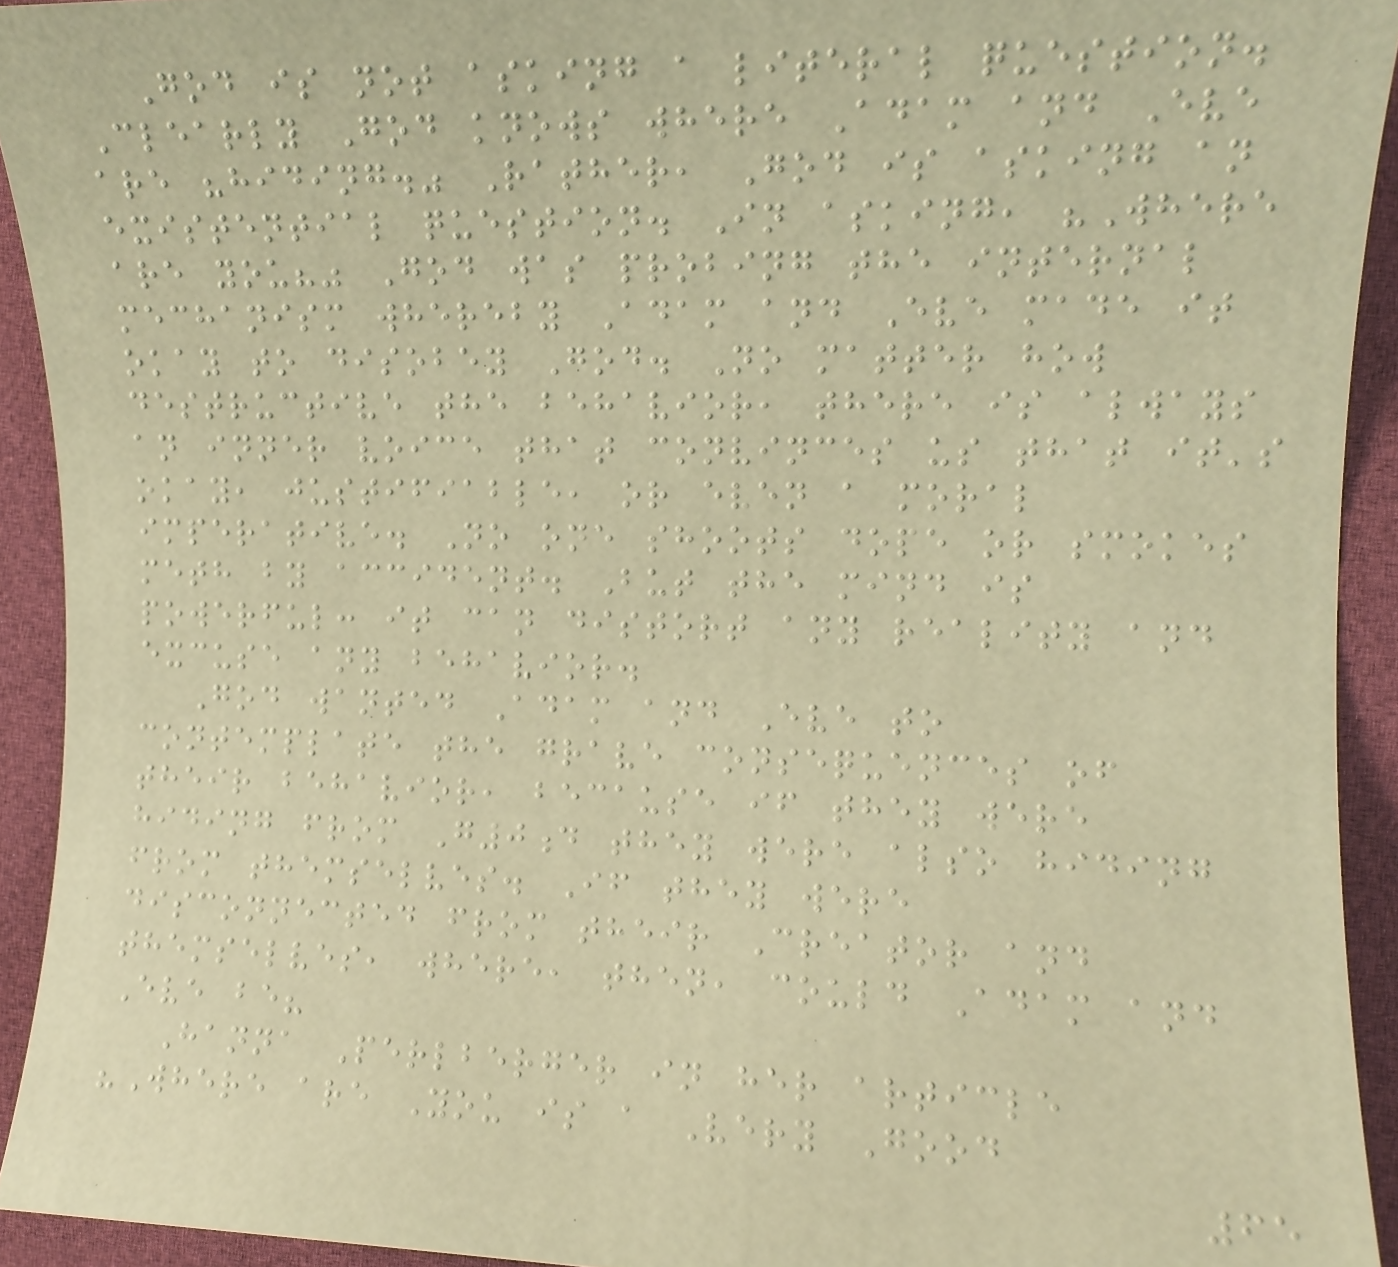God is not asking a literal question.
Clearly God knows where Adam and Eve
are "hiding." Rather, God is asking an
existential question. In asking, "Where
are you?" God was probing the internal
mechanism whereby Adam and Eve made it
okay to disobey God. No matter how
destructive the behavior, there is always
an inner voice that convinces us that it's
okay, justifiable, or even a moral
imperative. No one shoots dope or smokes
meth by accident. But the mind is
powerful: it can distort any reality and
excuse any behavior.
God wanted Adam and Eve to
contemplate the grave consequences of
their behavior, because if they were
hiding from G0d they were also hiding
from themselves. If they were
disconnected from their Creator and
themselves, where, then, could Adam and
Eve be?
Hanna Perlberger in her article
"Where are You is a Very Good
65
